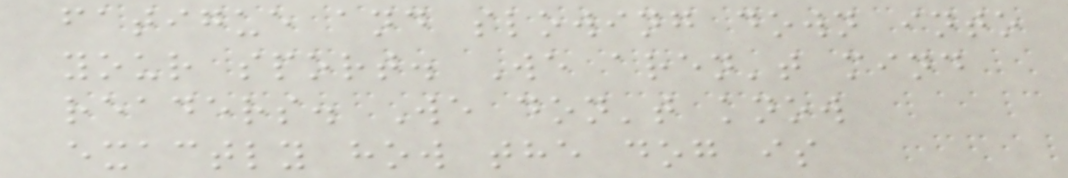fatigue and slowing down into
your sport. We aren't mind
readers. We don't know
exactly how the dog is
